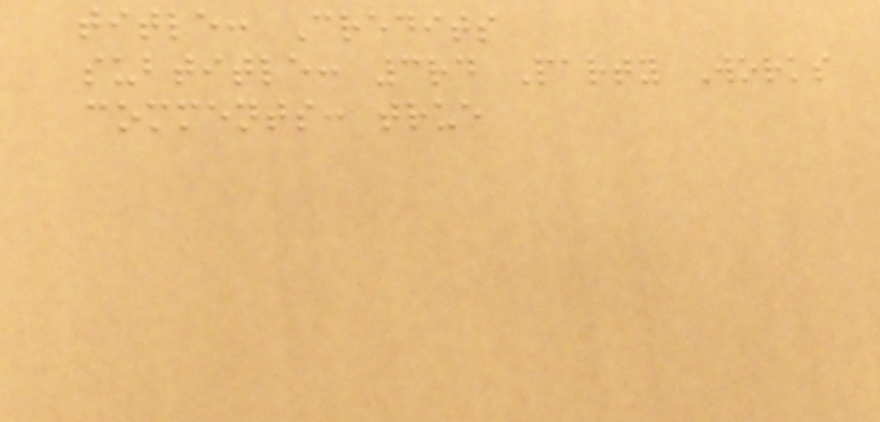title: Credits
subtitle: 3rd Party Works
comments: true
